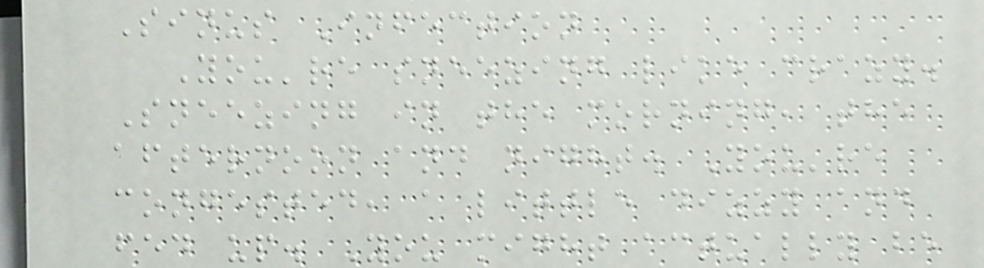Sinus Infection
You're sneezing like crazy.
Sneezing in the morning, the
afternoon and night. You're
congested, a little dizzy and
fed up. You might actually be
